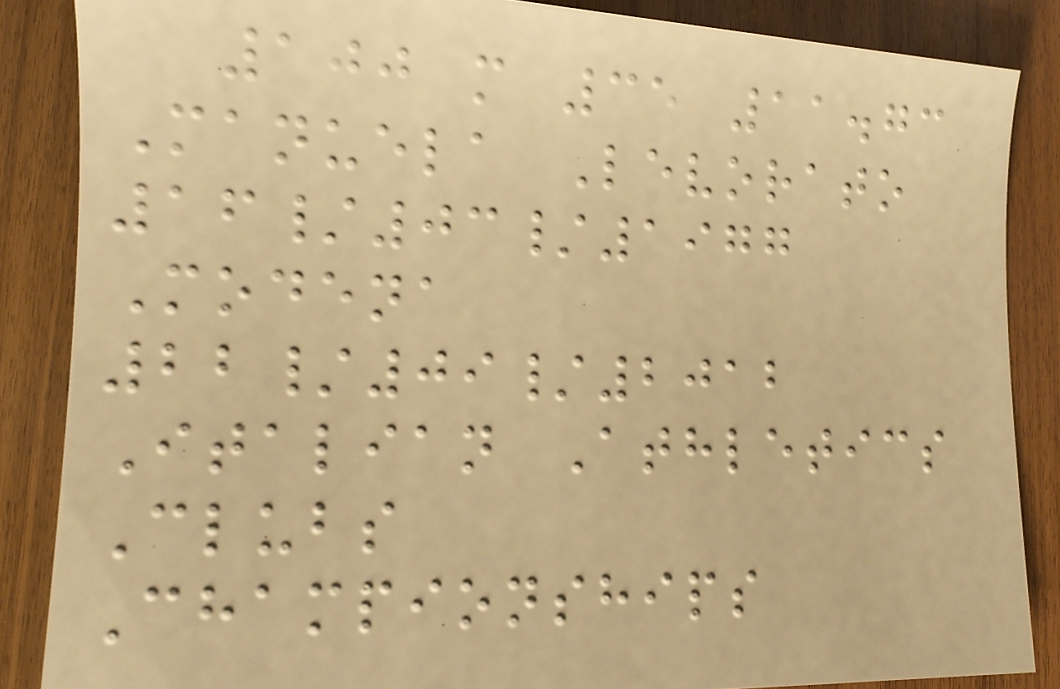100 m 35 11.73
Manuela Levorato
16/03/1977
Modena
22/09/2012
Italian Athletics
Clubs
Championships
